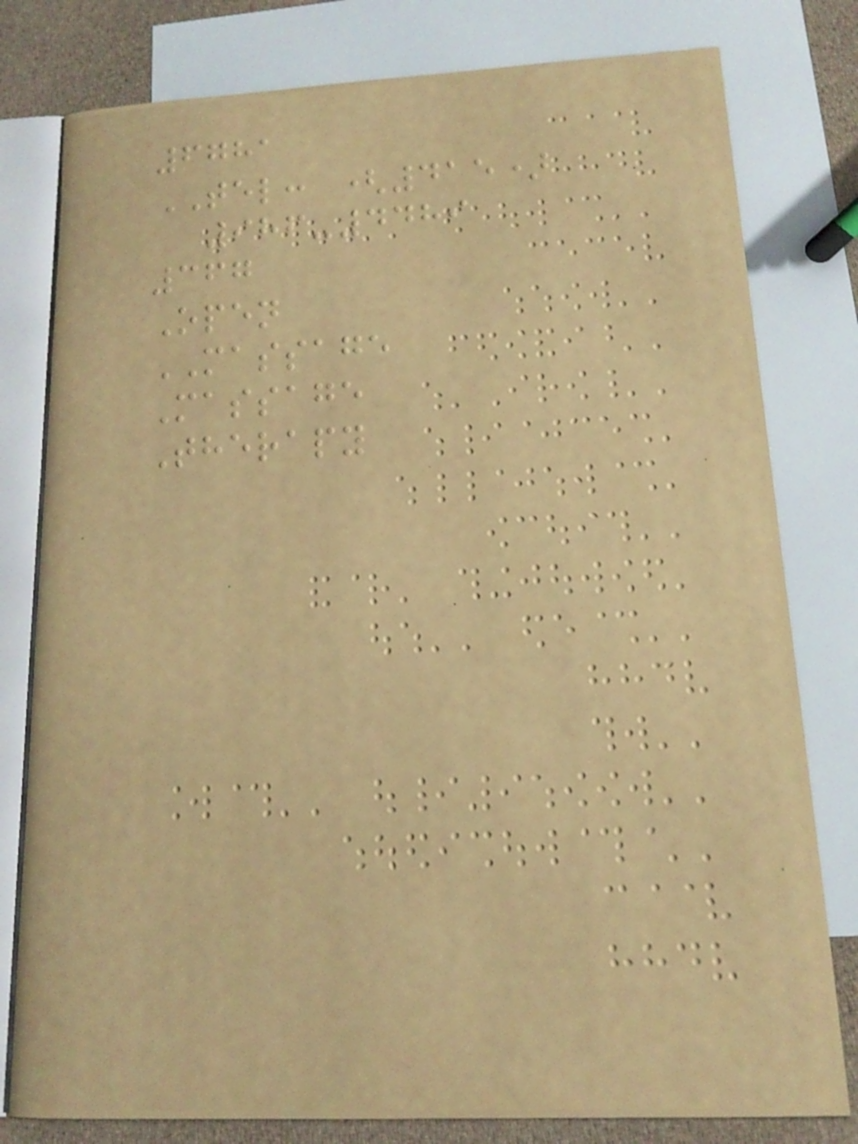6781
TEL: (415)
986-4489
367
Open
MASSAGE
Massage
Therapy
